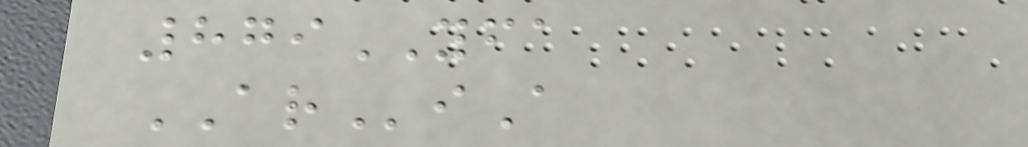879YFA
ARiA
